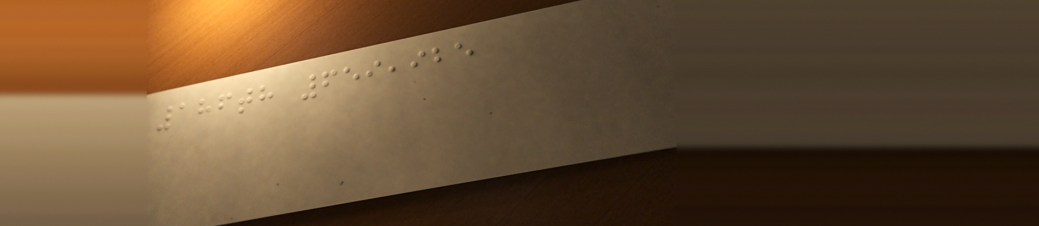186th 659,925
